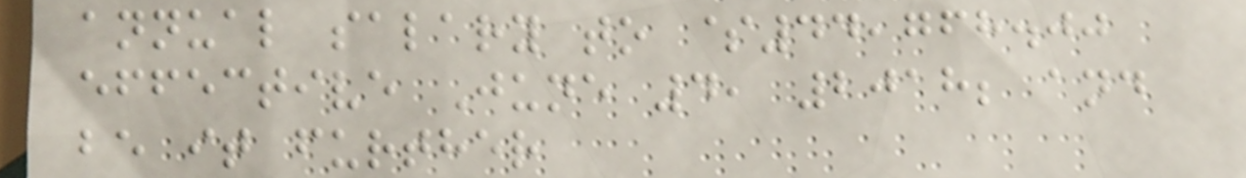annual salary to $44,768.00
effective June 4, 2018; and
be it further
